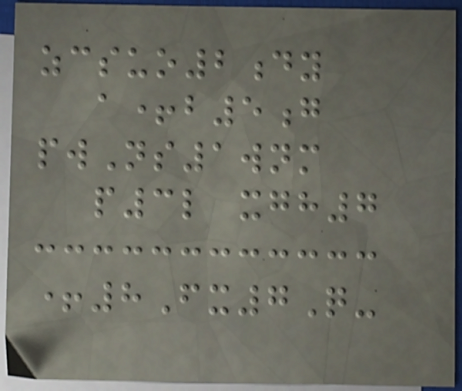zcsuo2dy
a+b5g
pwNs1wnm
p3l xgh7
+8Fx7Q-
